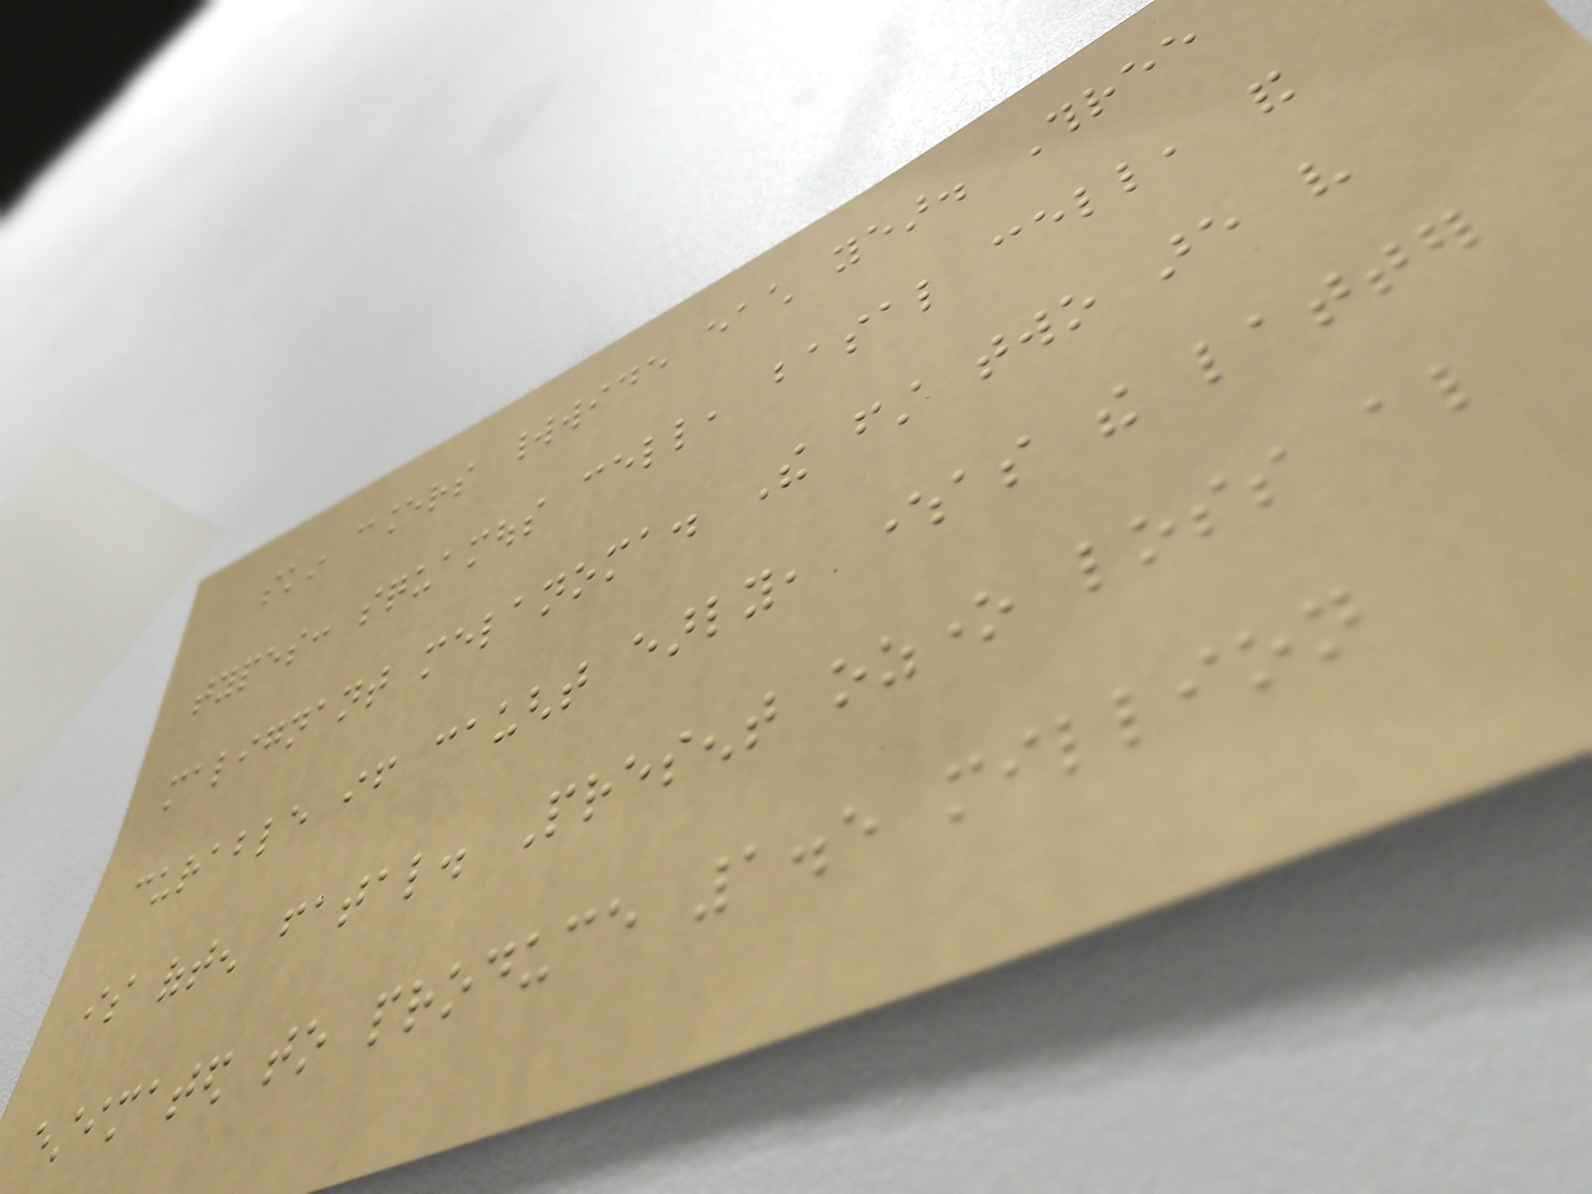skin cancers worldwide each year. Three
types: squamous cell, basal cell, and
malignant melanoma. The first two are very
curable if caught early, whereas the latter
is often fatal. Present ozone loss also
estimated to produce 1.5 million
